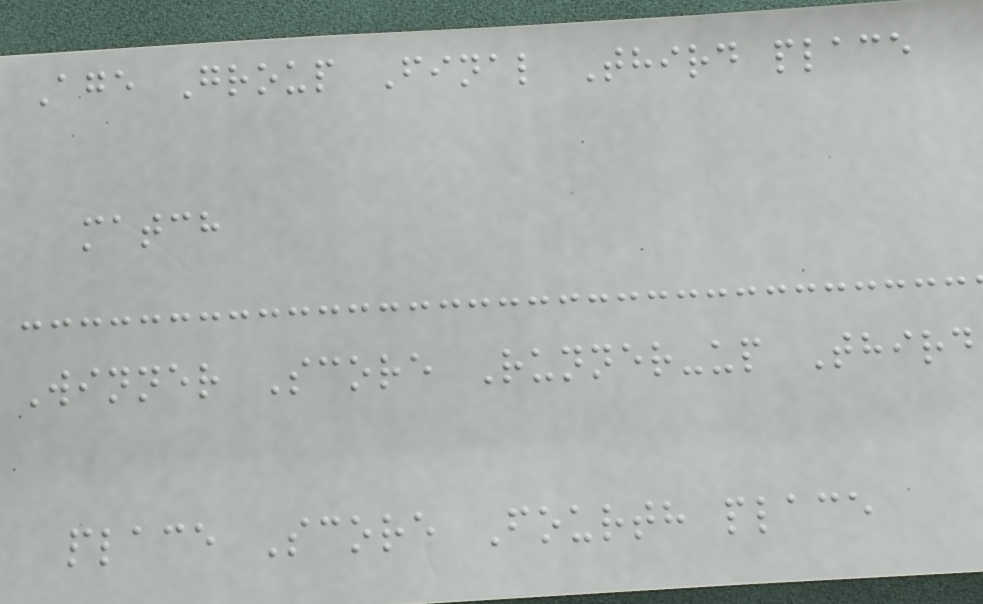Age Group Final Third place
match
Winner Score Runner-up Third
place Score Fourth place
